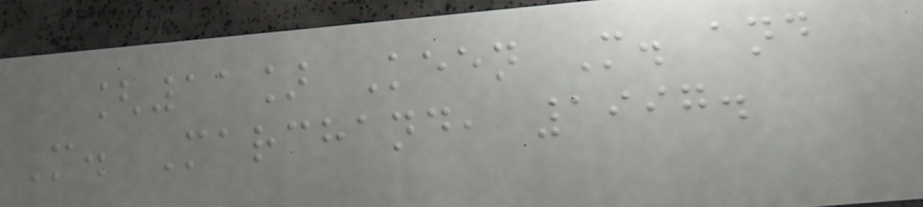[11] Keen M. and
M. Marchand, 1997.
